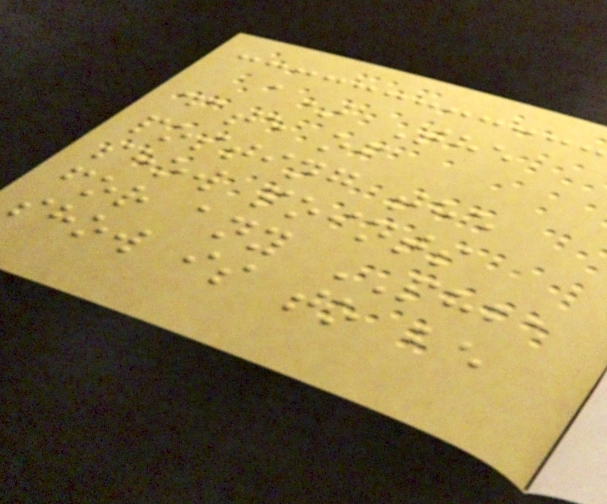a) The
date of
posting the
show points
for any PHBA
show is to be
